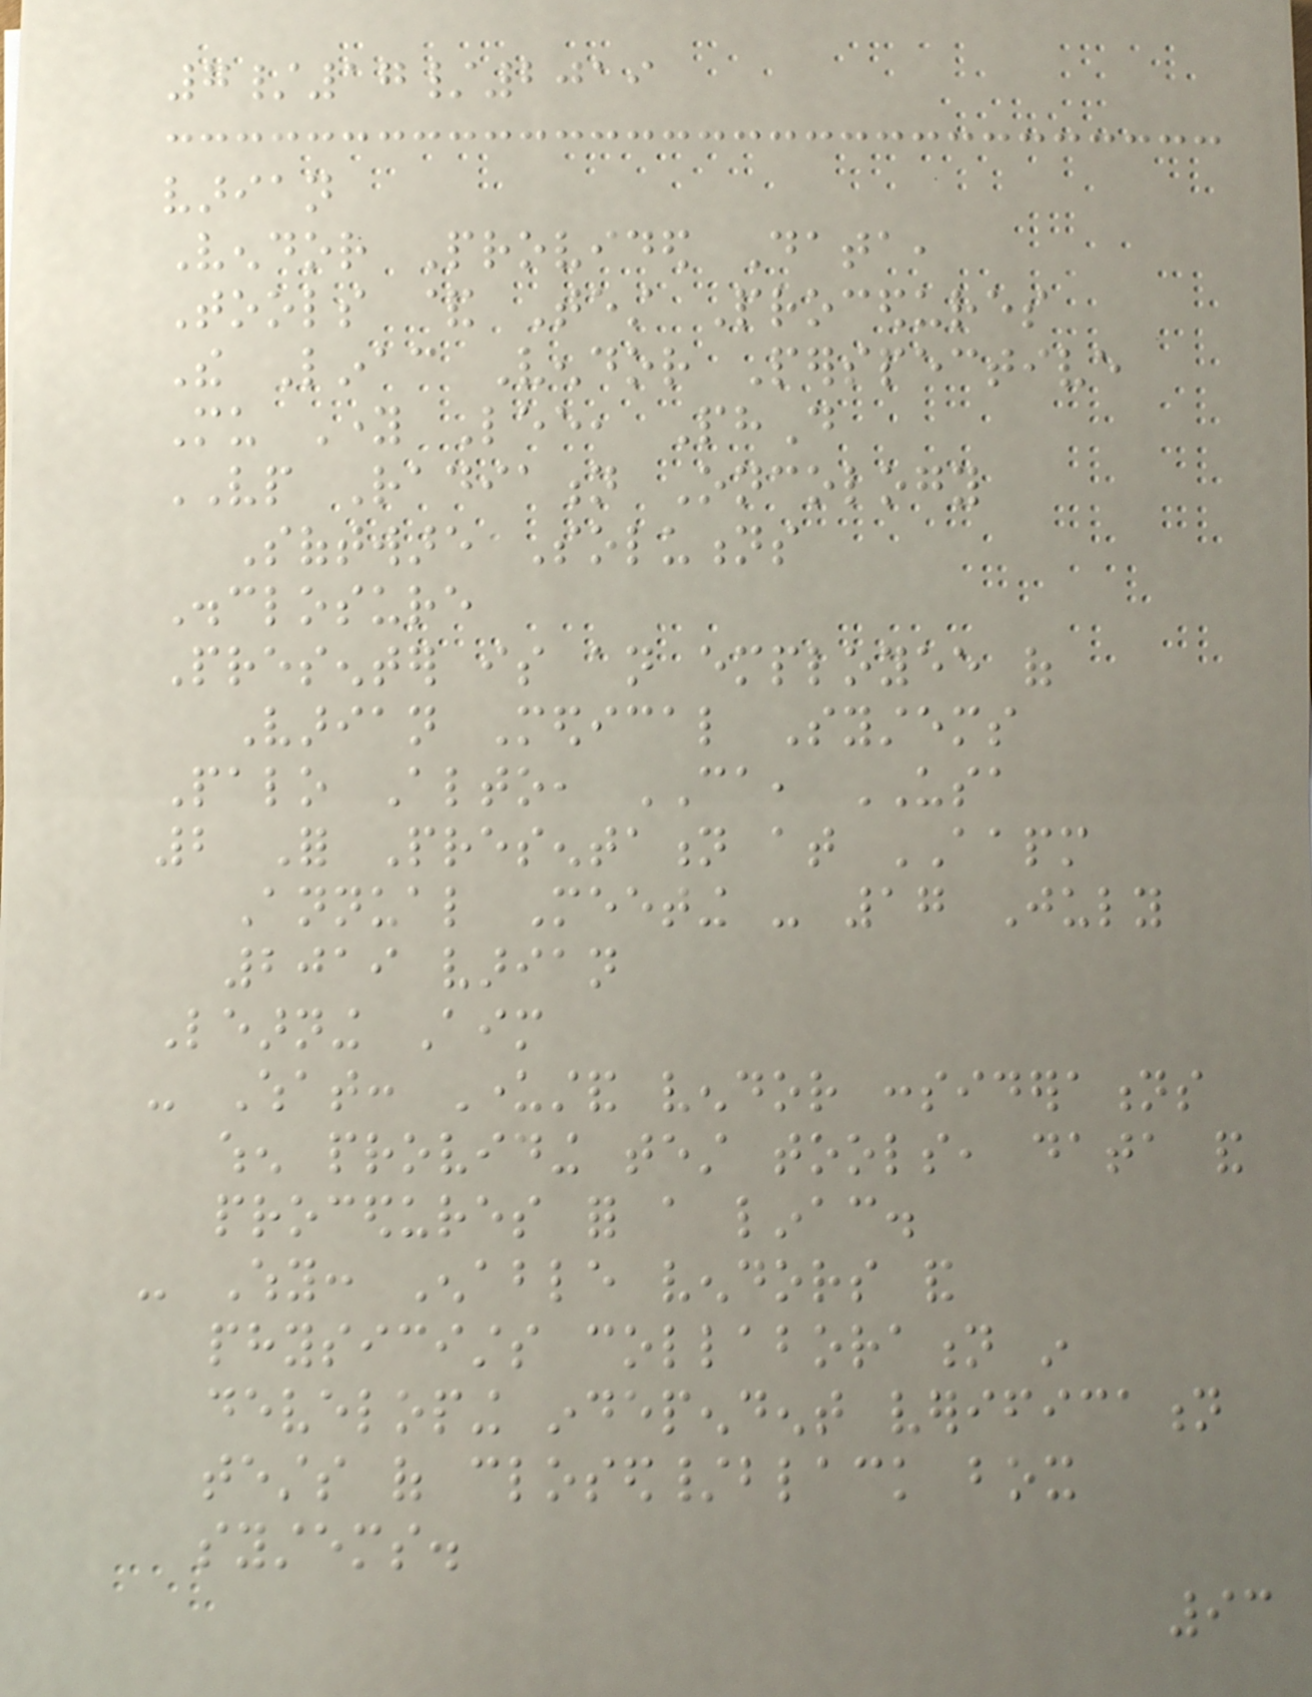7/17/2019
varian
Vendor Provided Data,
Tools & Test Procedures
The Linac Vendor Perspective
Mu Young Lee, PhD
VP Radiation Oncology
Software Solutions
Disclosure
Presenter is an employee of
Varian Medical Systems
Palo Alto, CA, USA
2 For Presentation at AAPM
Annual Meeting - 17 July
2019 varian
Learning Aim
- What: Understand vendor considerations
when providing test tools, data and
procedures for a linac.
- Why: Enable vendors and
physicists collaboration in
developing independent verification
tests of closed/black box
systems.
93
